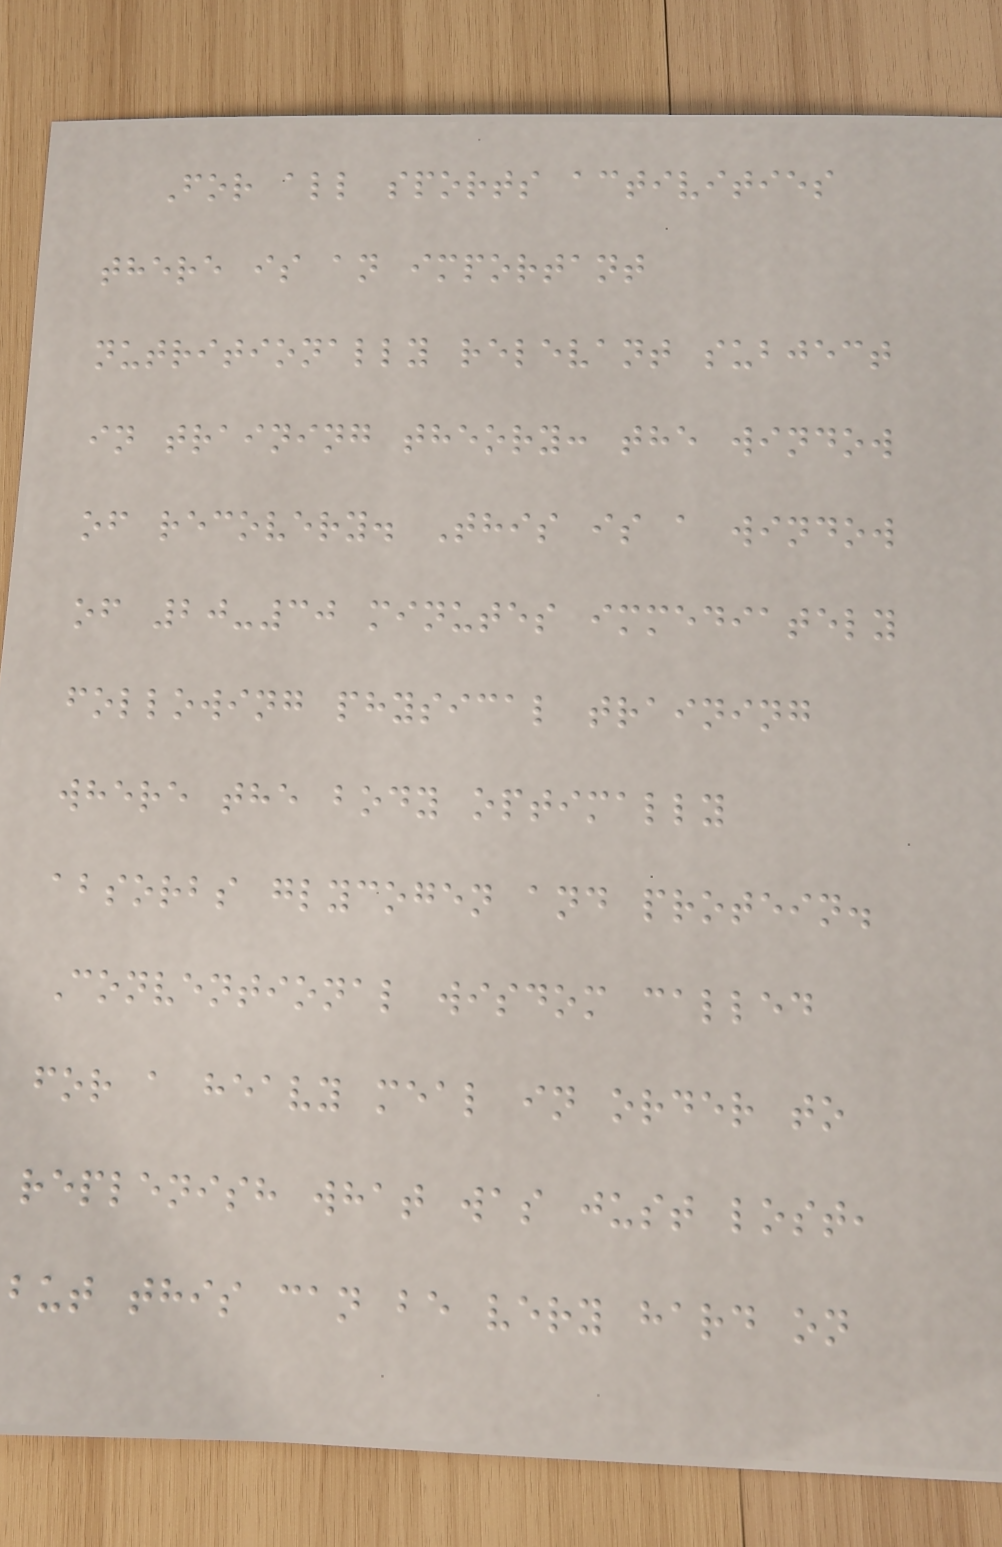For all sports activities
there is an important
nutritionally relevant subject
in training theory: the window
of recovery. This is a window
of 20-30 minutes immediately
following physical training
where the body optimally
absorbs glycogen and protein.
Conventional wisdom called
for a heavy meal in order to
replenish what was just lost,
but this can be very hard on
